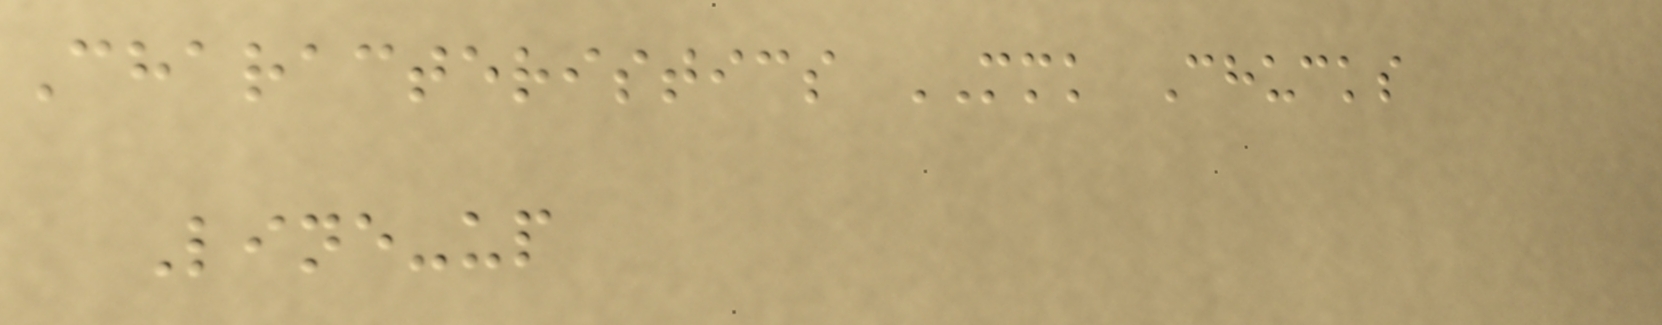Characteristics MMK Chucks
Line-up
